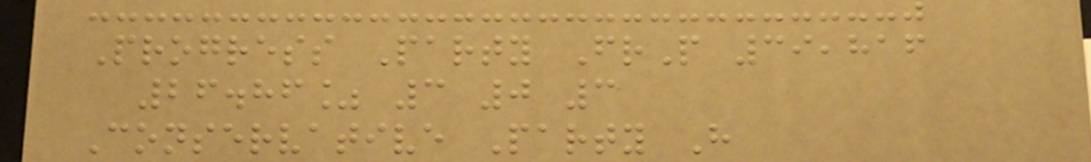Progress Party FrP 39,816
26.86% 3 0 3
Conservative Party H
